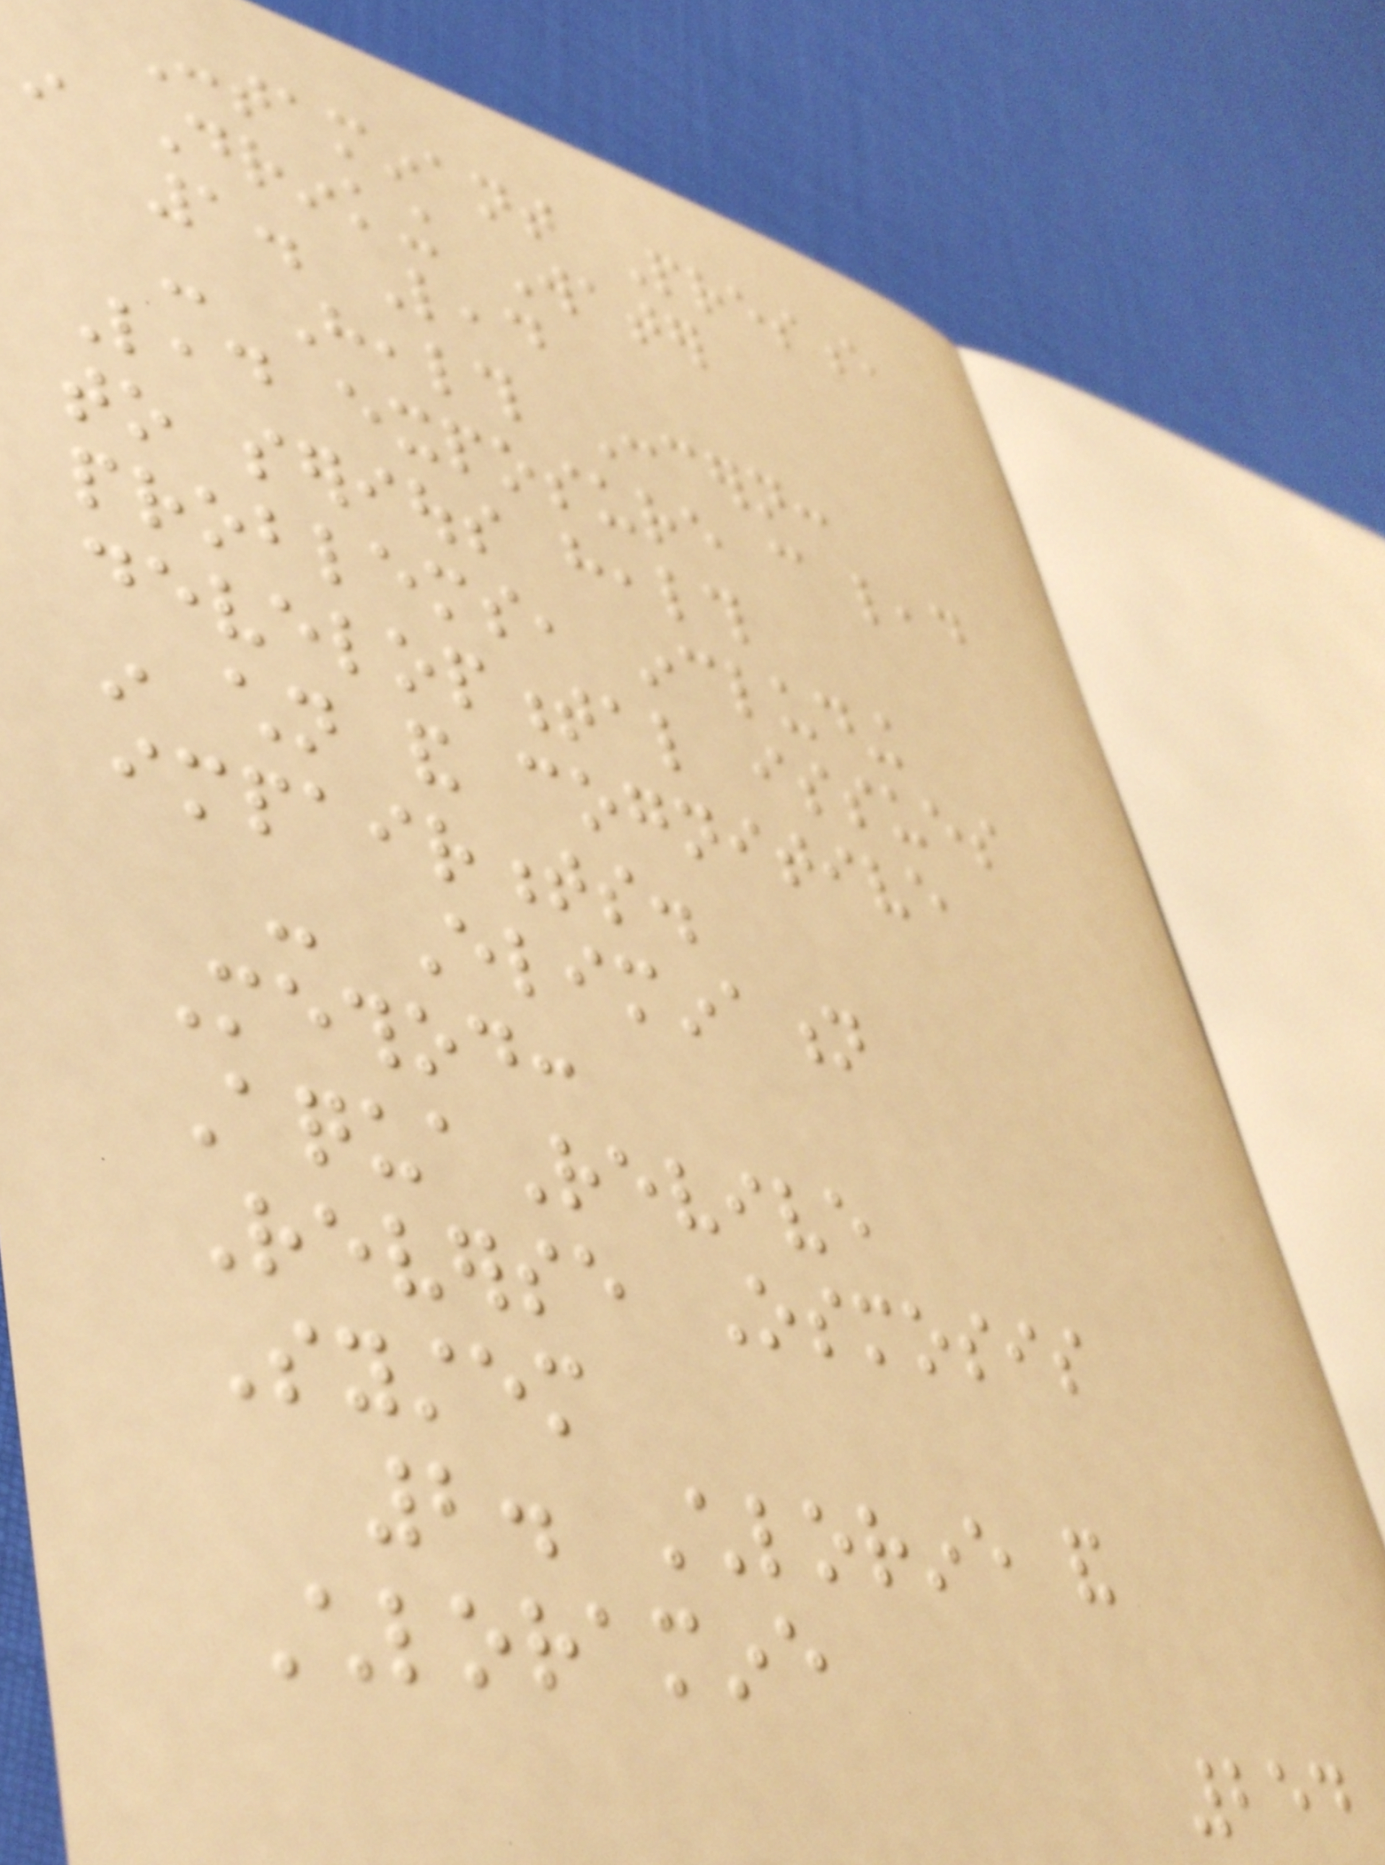Contaminant Presence
in Drinking Water
1. Lead
- Health Concern:
Lead exposure can lead
to serious health
problems, including
developmental issues
in children and cognitive
impairments.
- Elimination
Method:
AquaRevive
Reverse Osmosis
System
2. Chlorine and
Chloramine
254
